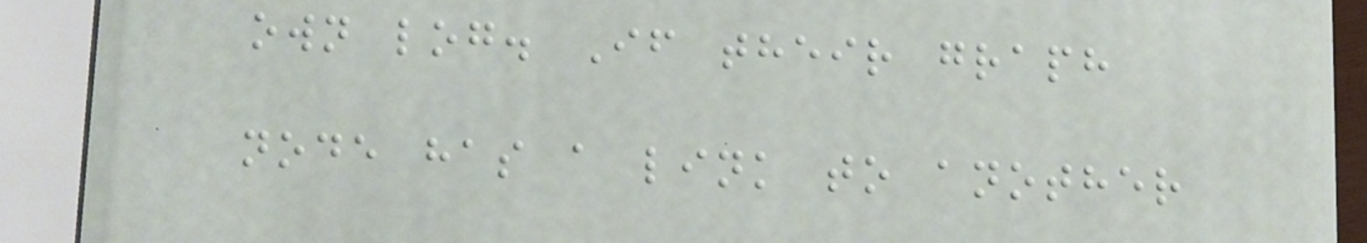own log. If their graph
node has a link to another
